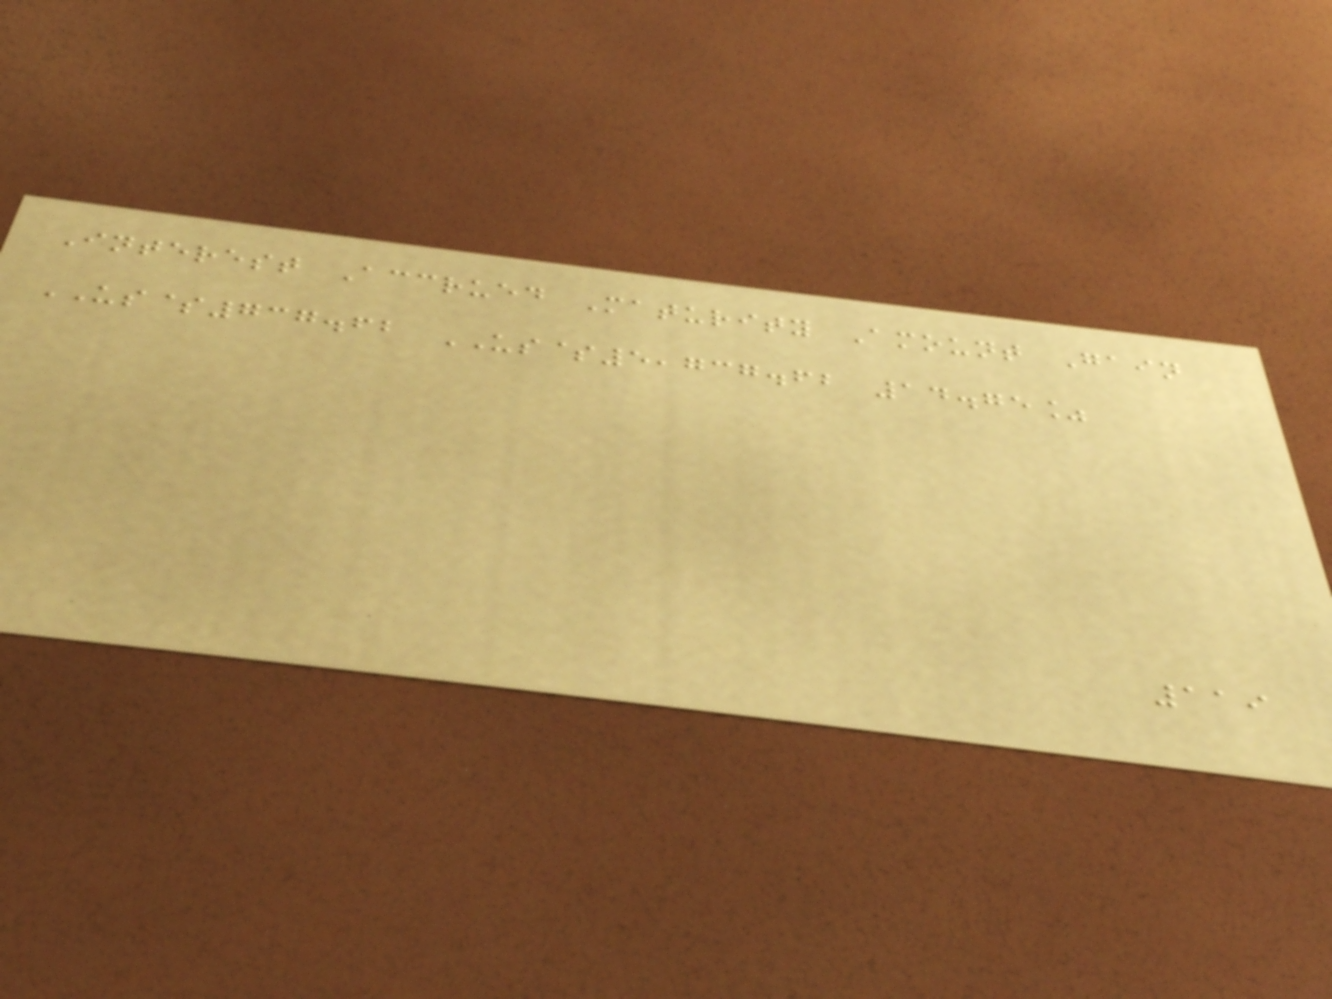Interest Accrued Maturity Amount Gain
US$737.62 US$5,737.62 14.75%
119
